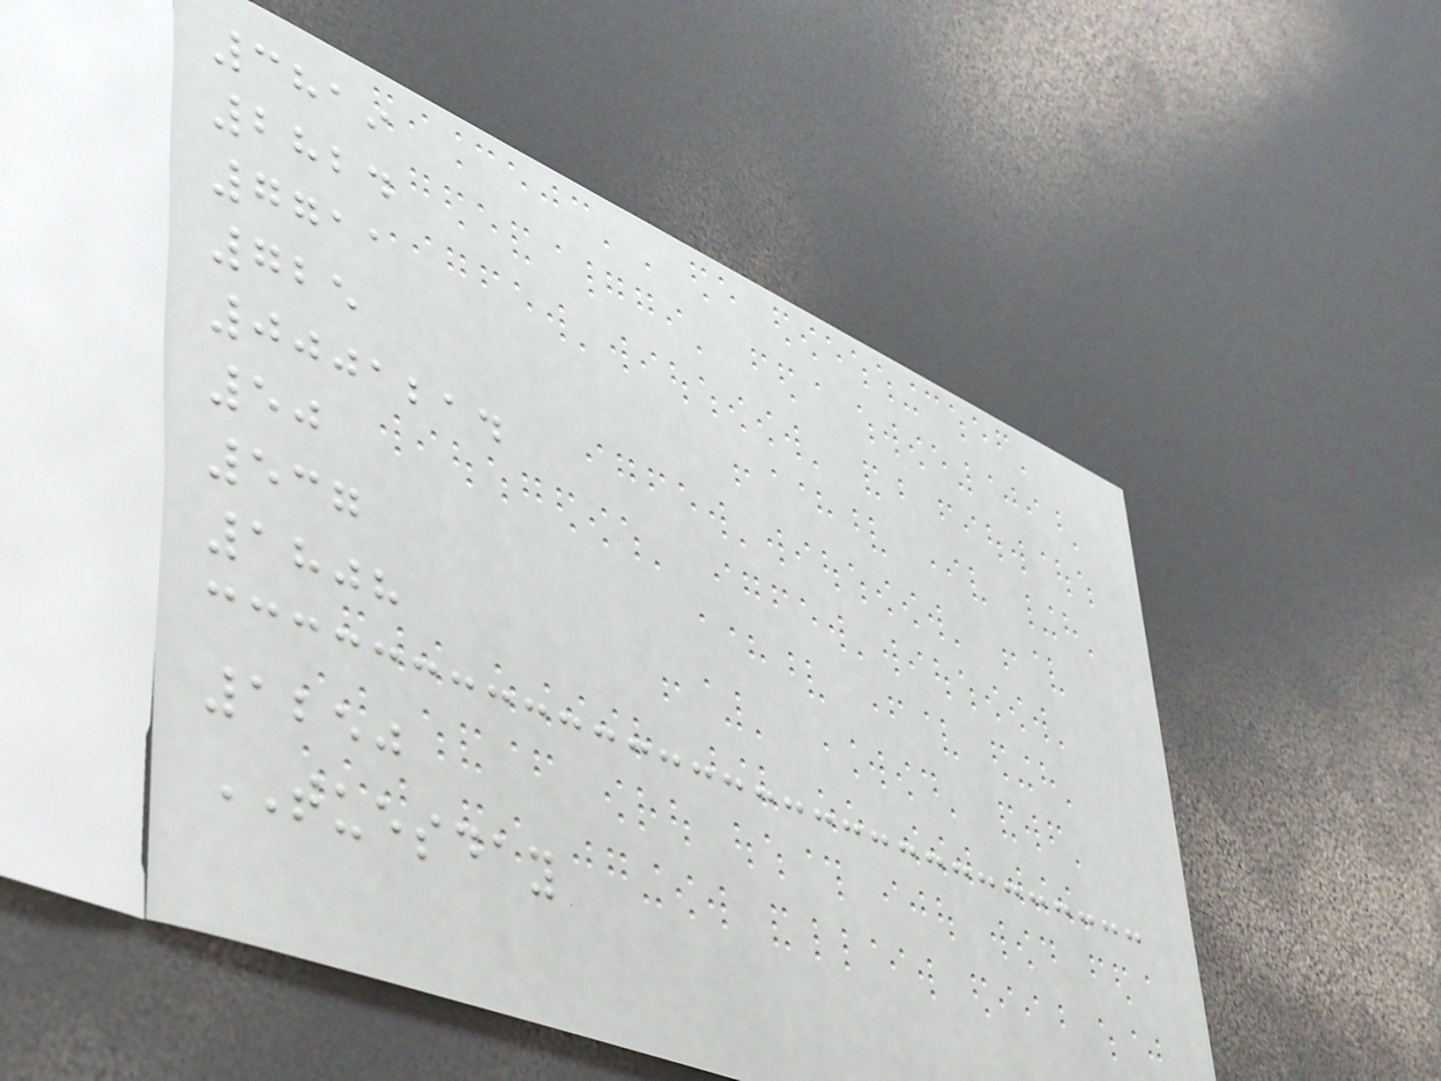3819
2824
7711
725
0001214
50
537
1808
1250
TUESDAY
